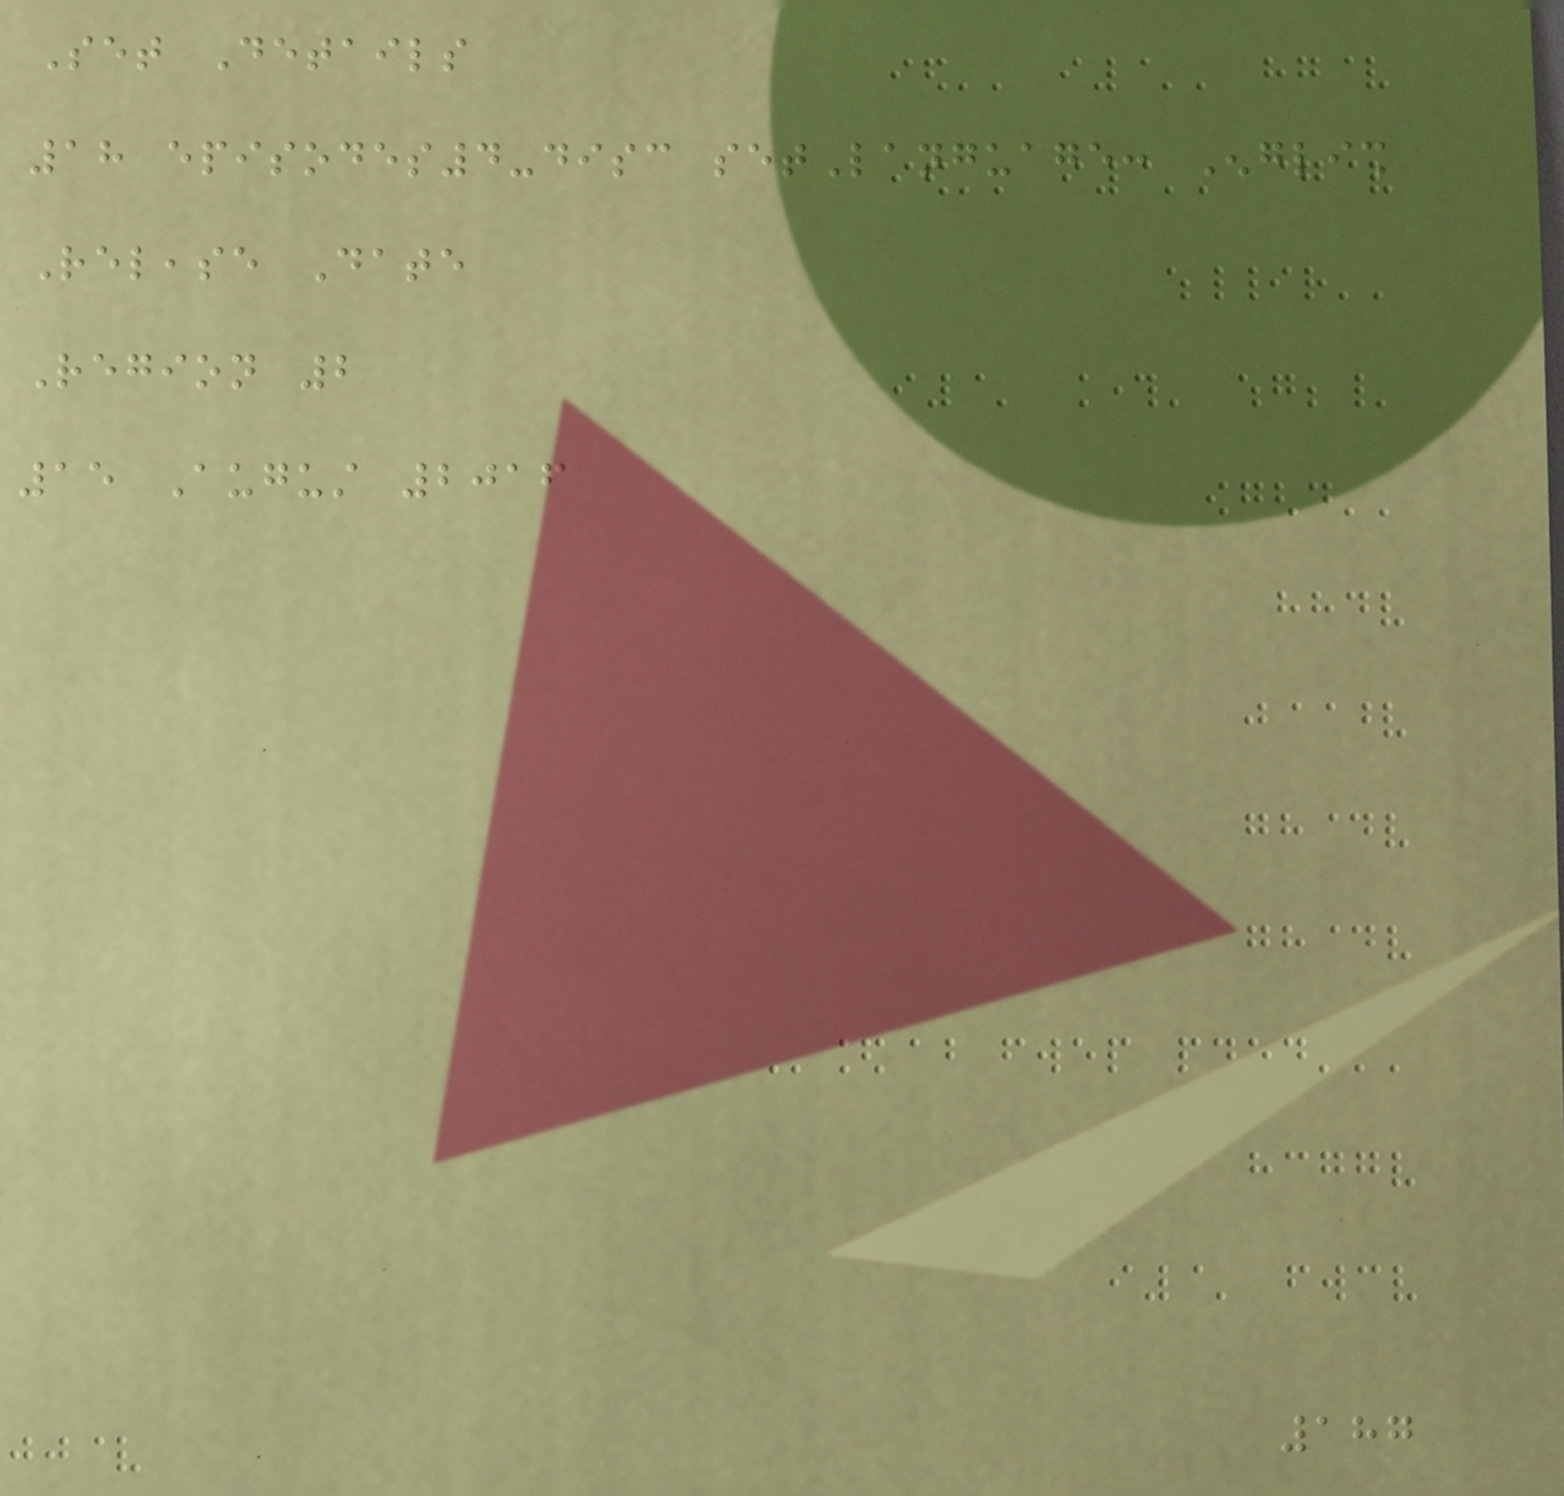Set Details
18 episodes4-disc setLanguage: English
Release Date
Region 2
15 August 2016
187
